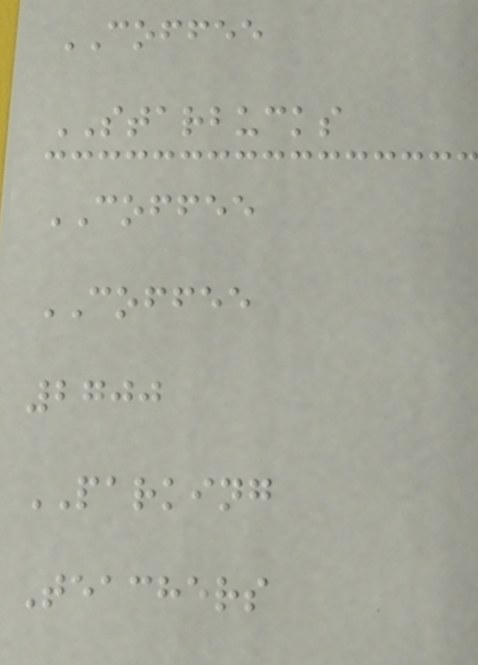COFFEE
STARBUCKS
COFFEE
COFFEE
2700
PARKING
Teachers
